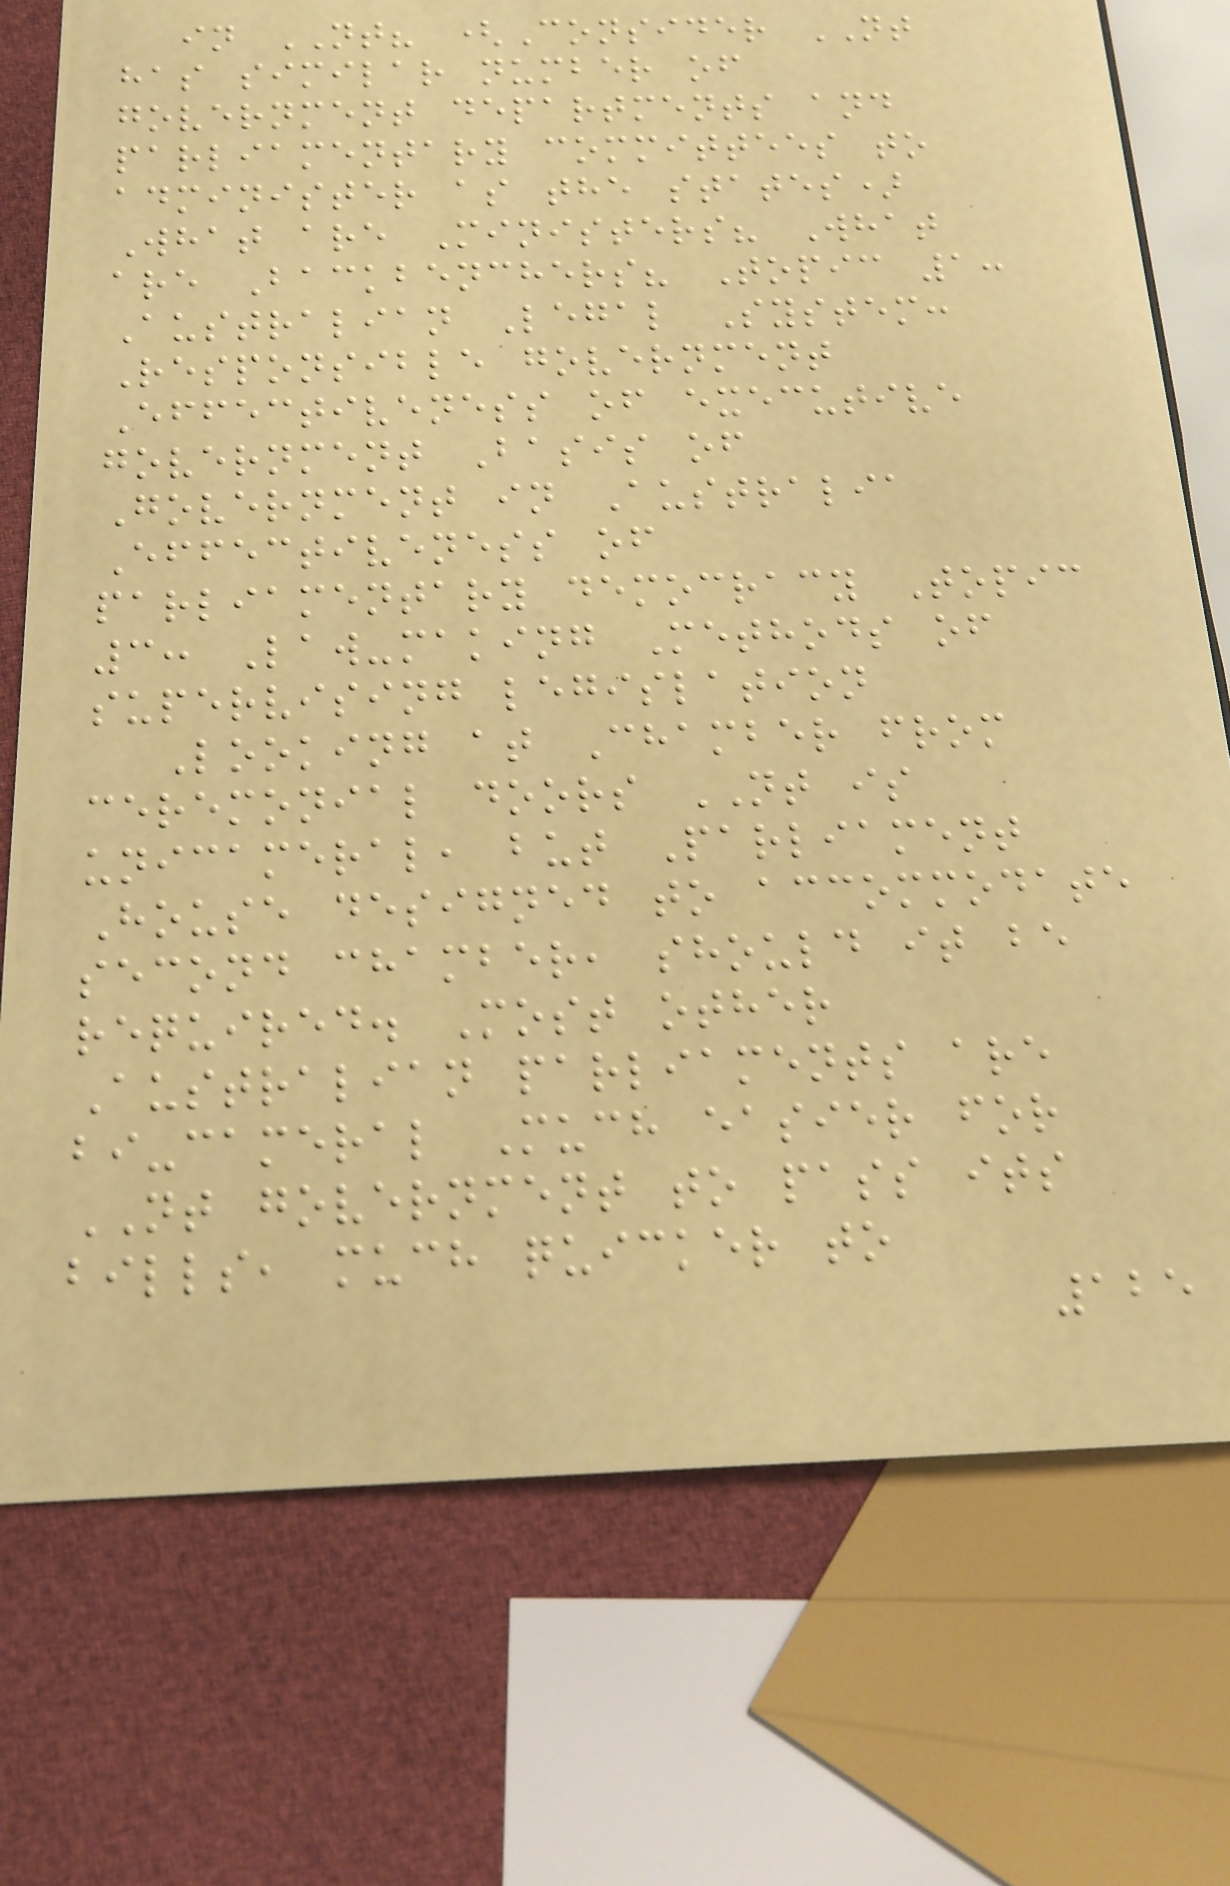in NT? (Consider NT
has similar number of
government departments and
parliamentary committees to
administer as the states)
What are Ministers? What
are Backbenchers? Topic 1:
Australian Legal System:
Responsible government
Effectiveness of executive
government Basis of
Government in Australia
Effectiveness of
parliamentary democracy Topic
3: Law-making Methods of
supervising legislation
Looking at Chamber from
ceremonial doors NT is
unicameral, but Parliament
House designed to accommodate
second chamber, should it be
required. Most other
Australian parliaments are
bi-cameral Much easier for
NT government to pass its
bills, much quicker to
125
